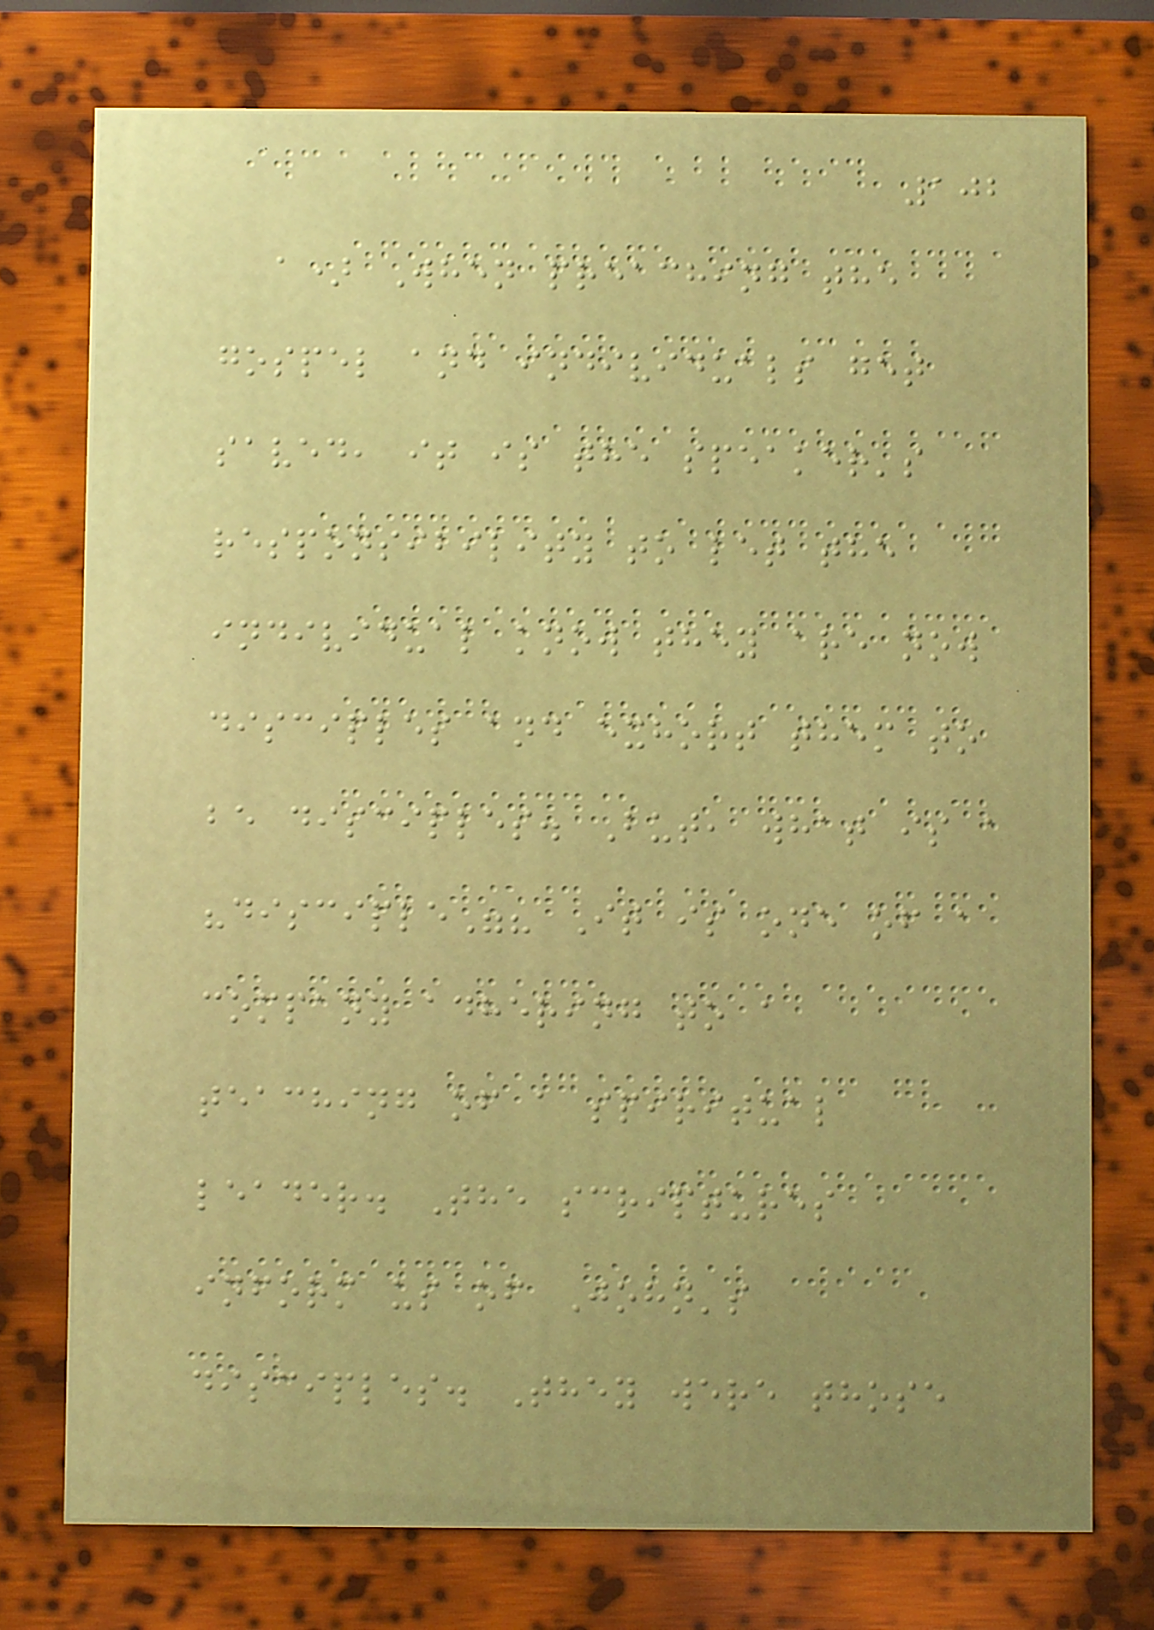102
a) When preaching the
gospel and individuals get
saved, it is the speaker's
responsibility to let the
individual know they are now
disciples and exhort them to
be disciples. But, what is a
"disciple"? It is one of a
company adhering to a
teaching of a spiritual
leader. The scriptures
inform us of John's
disciples. They were those
